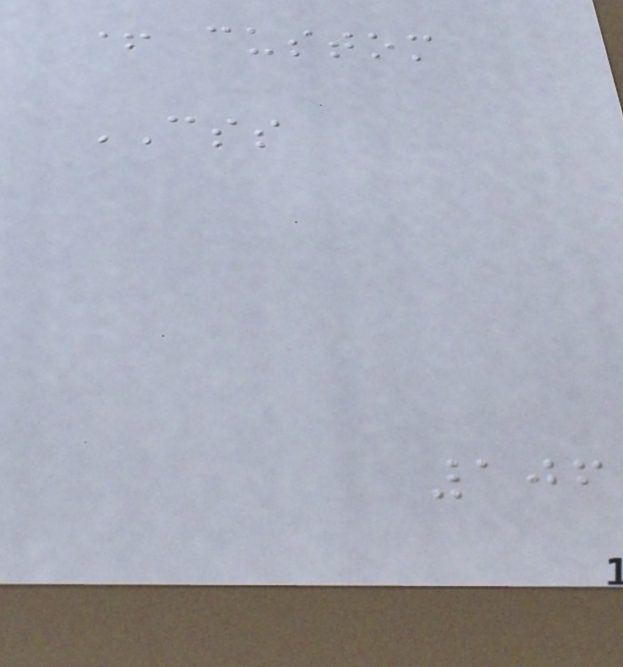+ custom
CSS
106
